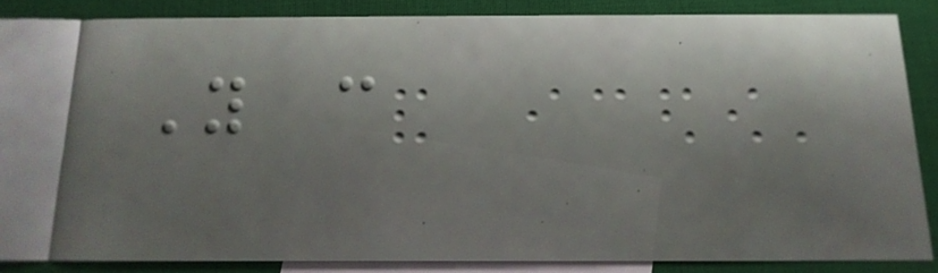You can
